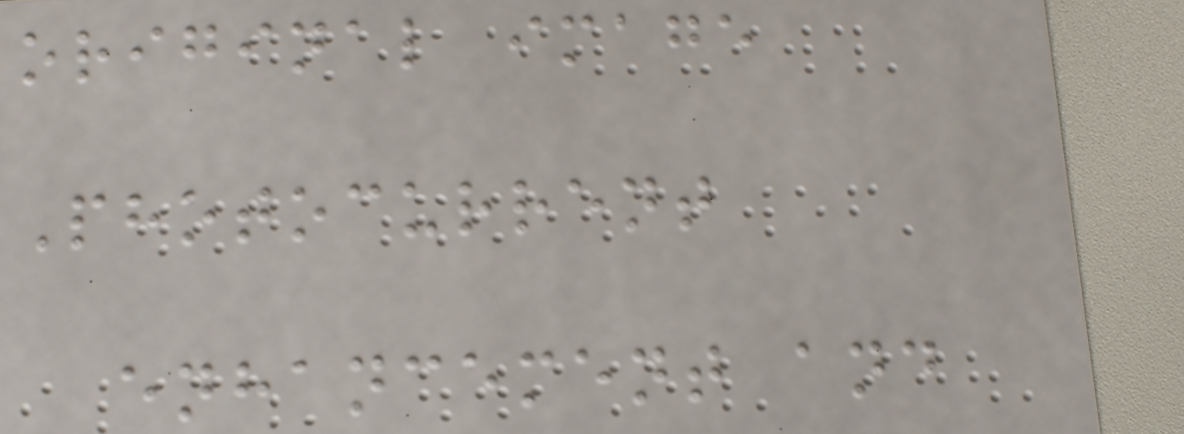original image
Photocurrent
enhancement and
